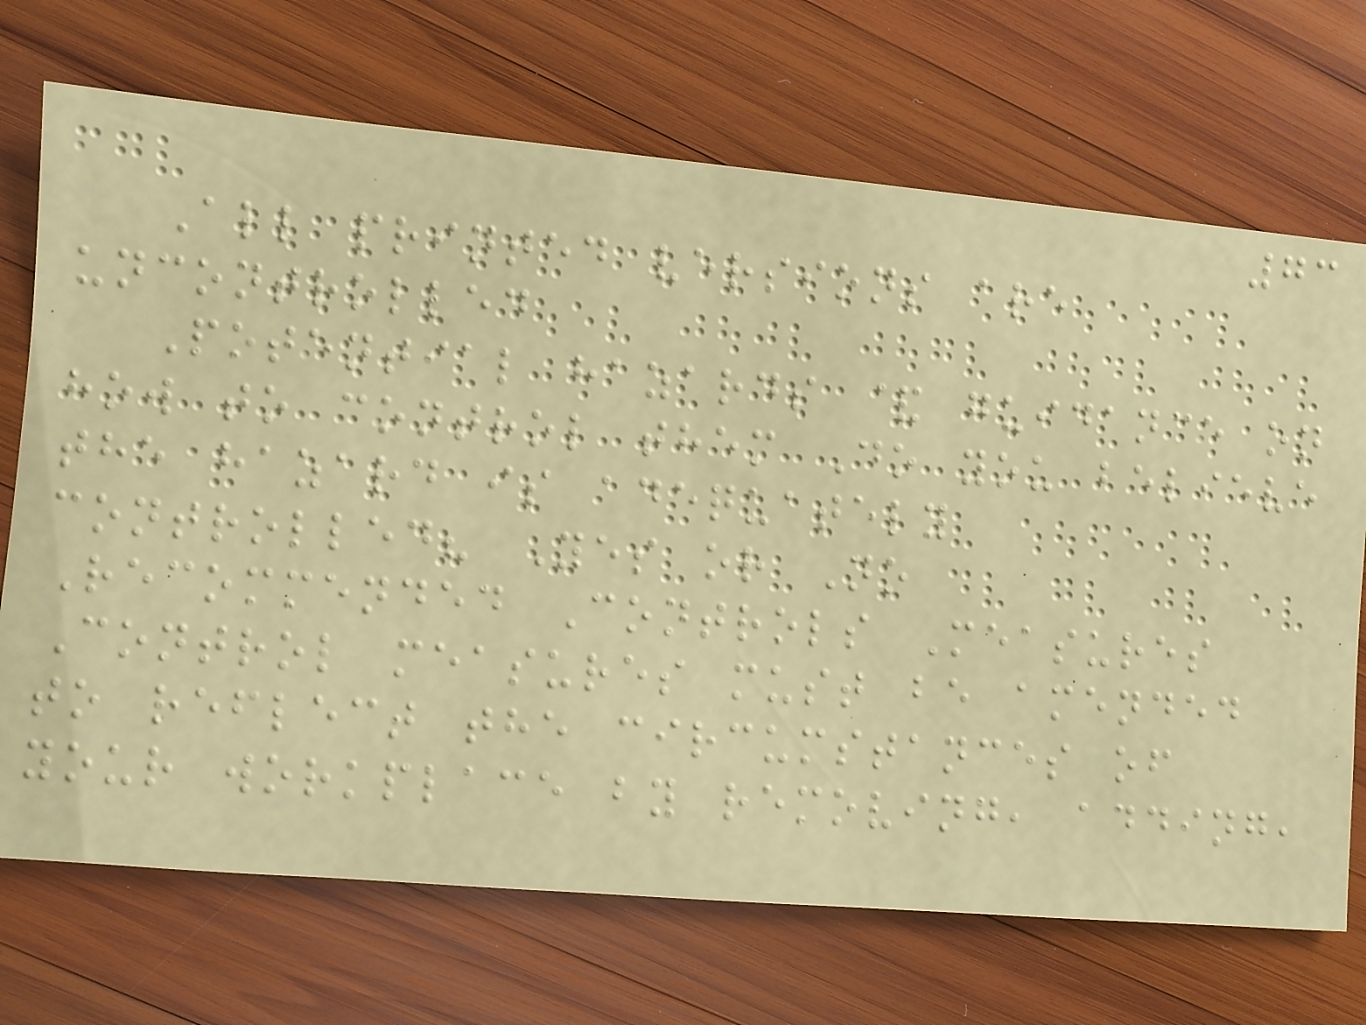73
All printed versions are
uncontrolled
Potential hazards & guidance on
how to control them Do you believe
the hazard is adequately
controlled? Yes or No
Recommended Controls Measures
Control measures must be amended
to reflect the circumstances of
your workplace by removing, adding,
